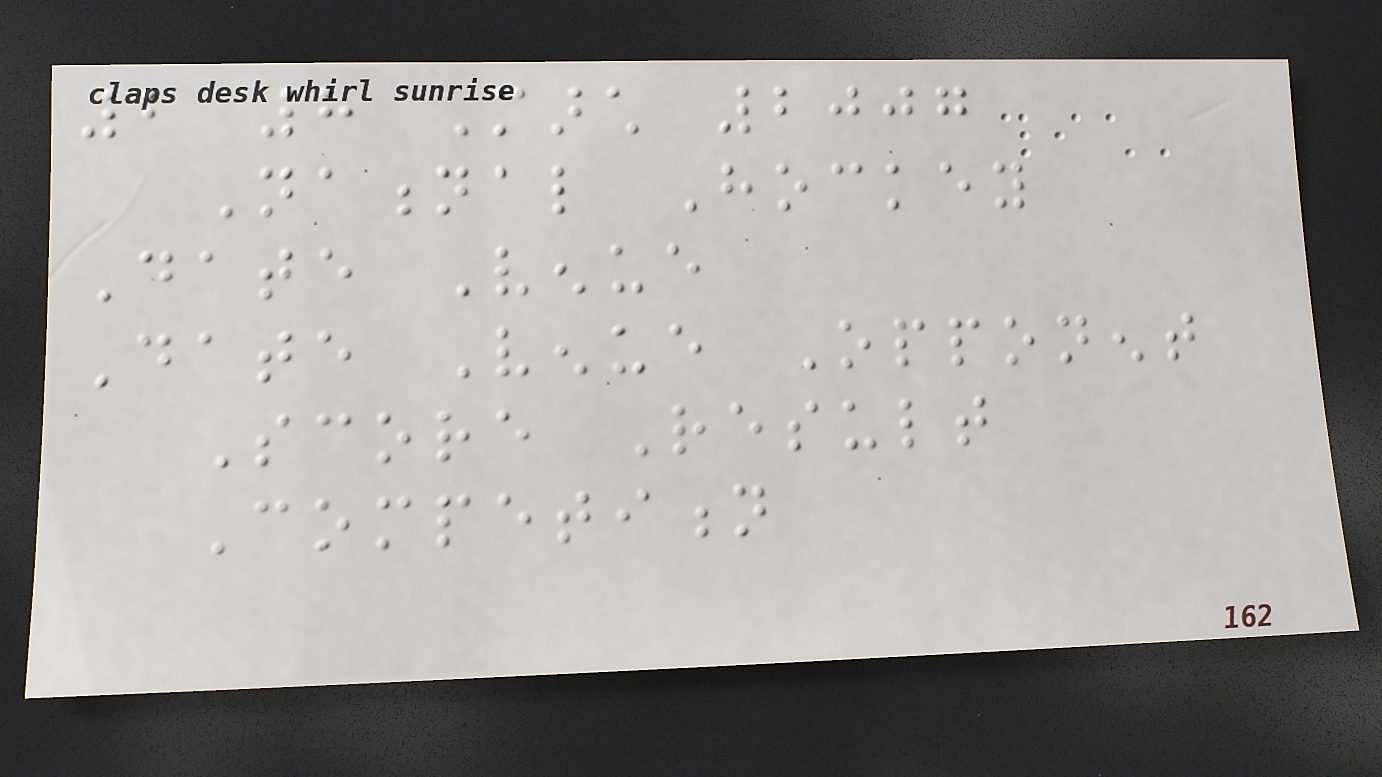2 8 March 2007
National Hockey
Date Venue
Date Venue Opponent
Score Result
Competition
